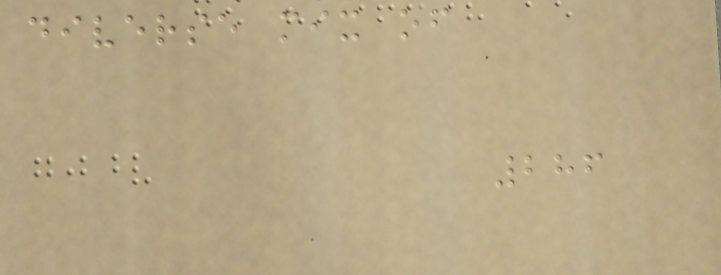diverse mix of
286
